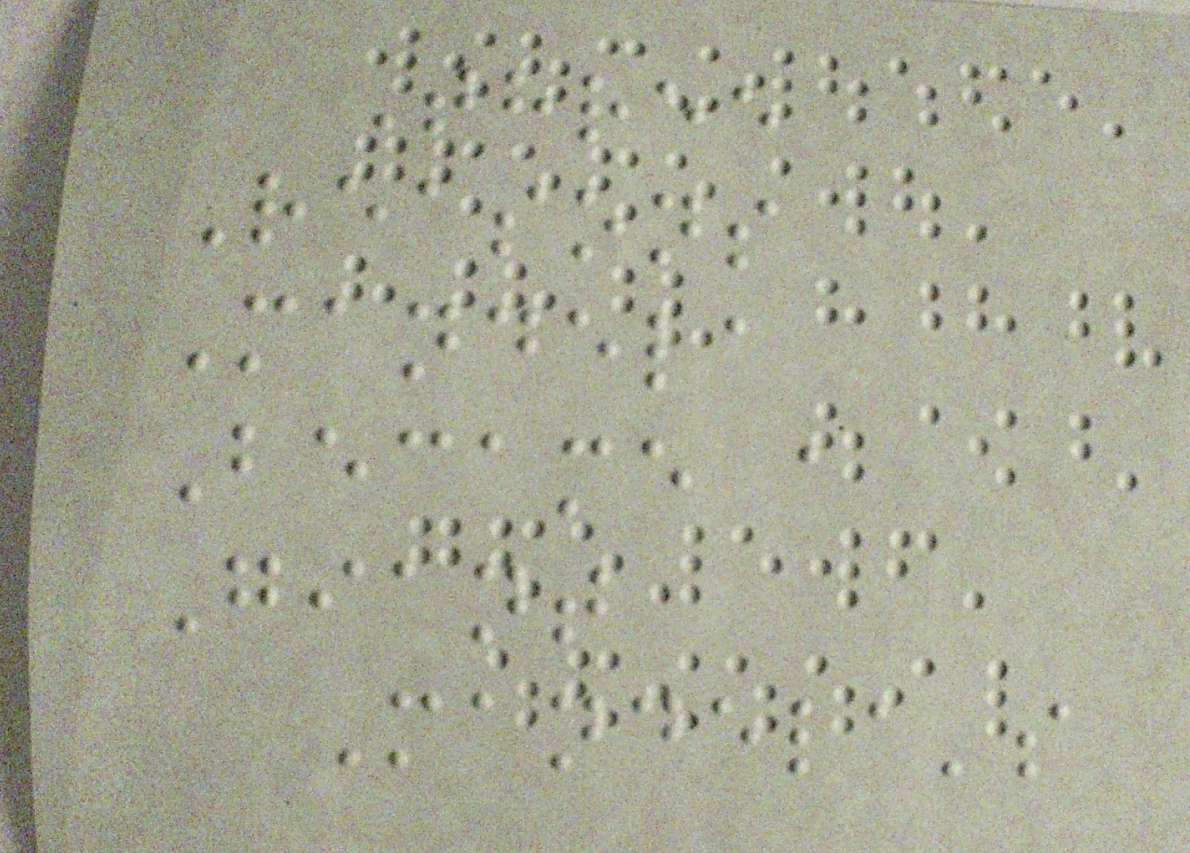Three
Reasons
Mandela
Became a
Giant
Mandela's
